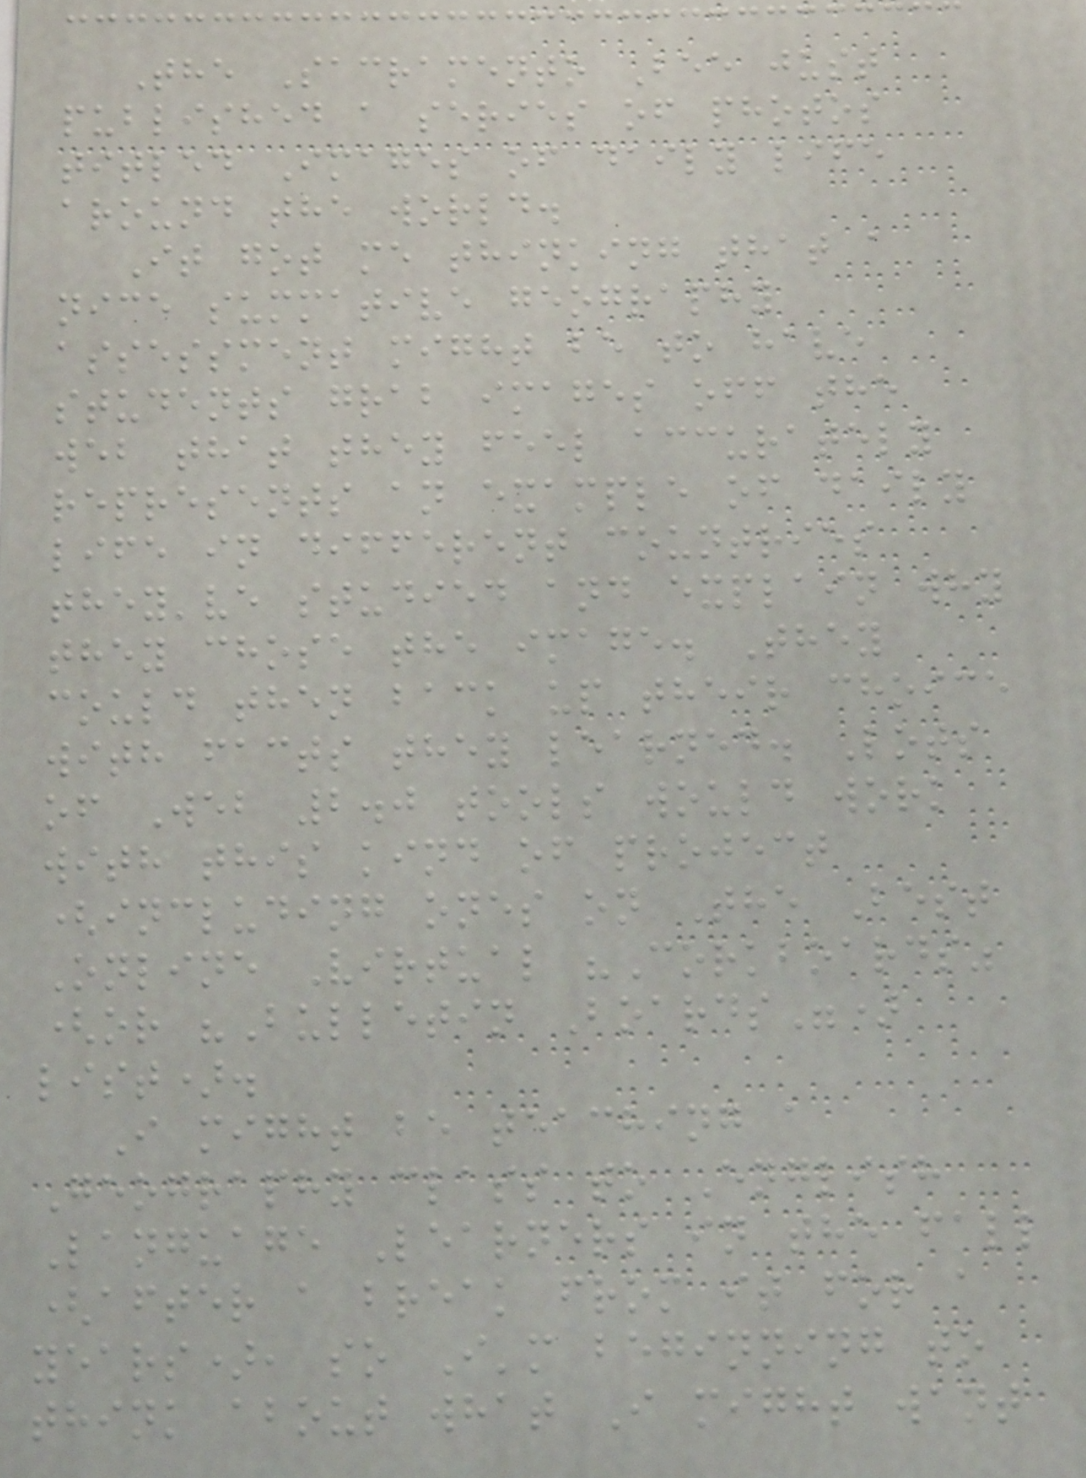The Sacramento Bee just
published a series of photos
titled Images of daily life
around the world.
It got me thinking that a
nice summative geography
assessment might be to have
students grab images off the
web that they feel accurately
represents an example of daily
life in different countries
they've studied and explain why
they chose the image. They
could then back up their choice
with facts they learned. Lots
of Web 2.0 tools would work
with this kind of project
(including ones on The Best
Online Virtual "Corkboards"
(or "Bulletin Boards")
list).
I might be teaching a
Geography class to English
Language Learners in the fall
(after a break from it for a
years), so I'm beginning to
think about what I might want
